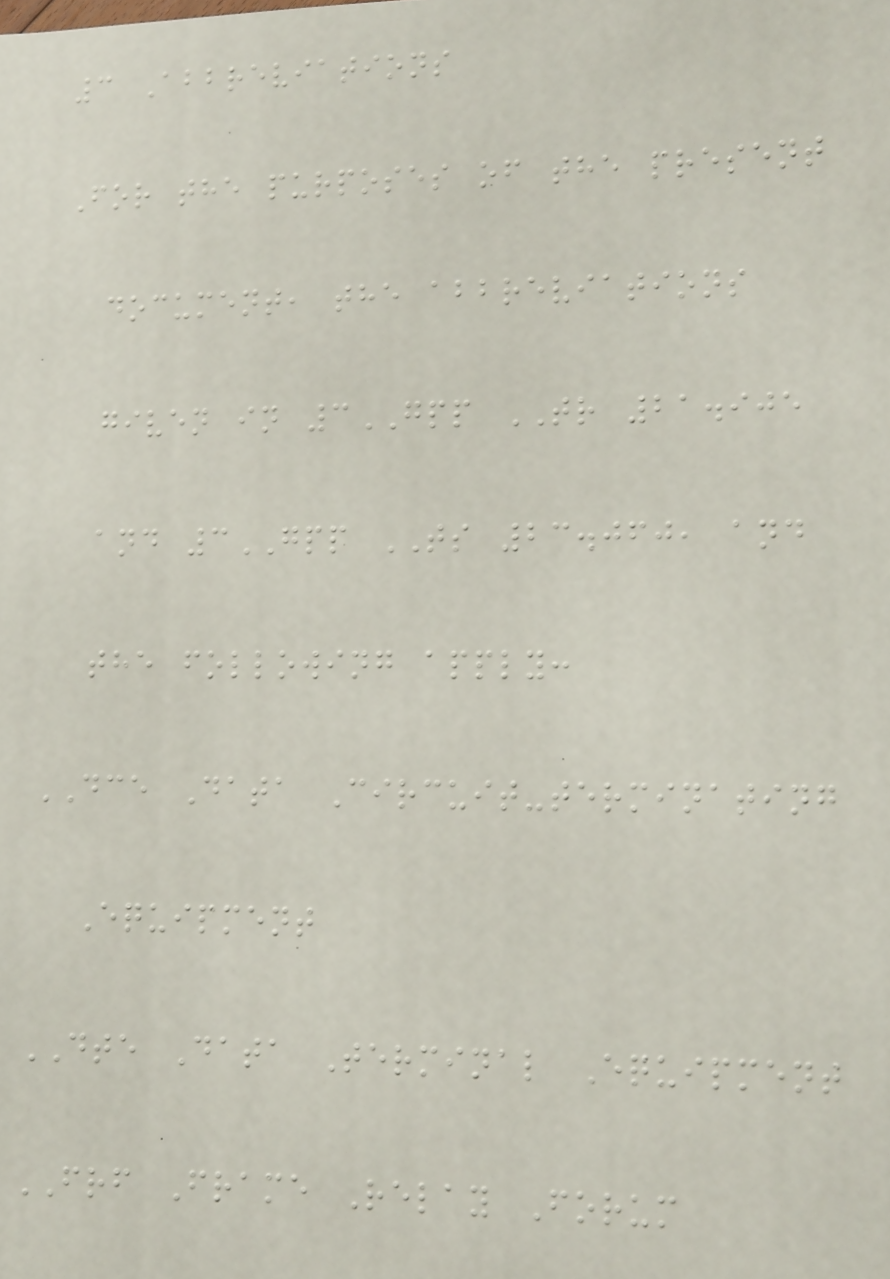3 Abbreviations
For the purposes of the present
document, the abbreviations
given in 3GPP TR 21.905
and 3GPP TS 23.060, and
the following apply:
DCE Data Circuit-terminating
Equipment
DTE Data Terminal Equipment
FRF Frame Relay Forum
